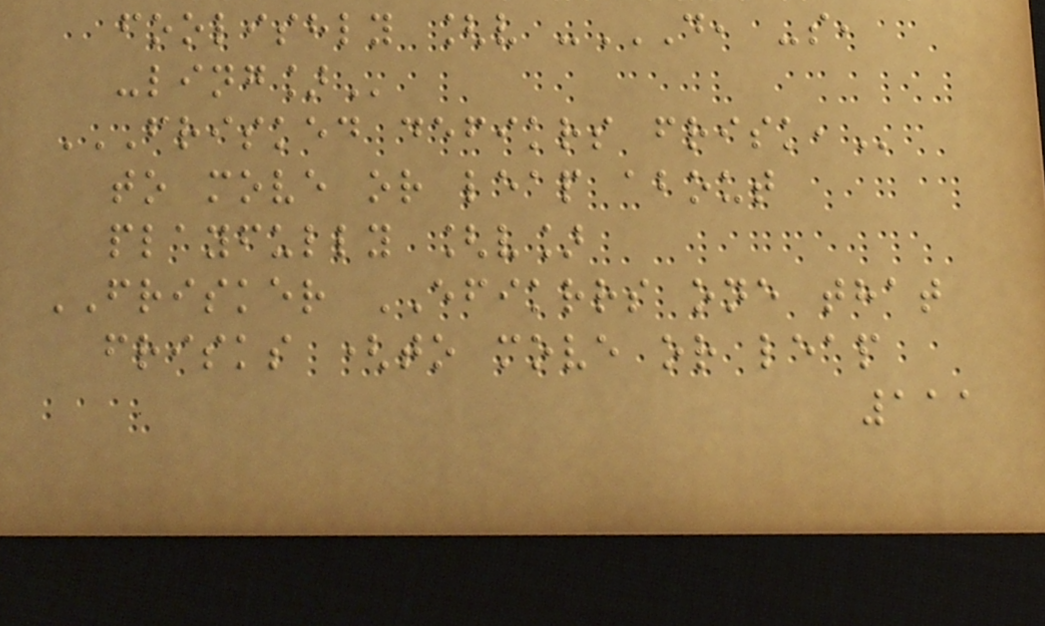foolishly [v -D, -S,
-LING]
FRISKED DEFIKRS FRISK,
to move or leap about
playfully [v]
FRISKER EFIKRRS one that
frisks (to move or leap
111
